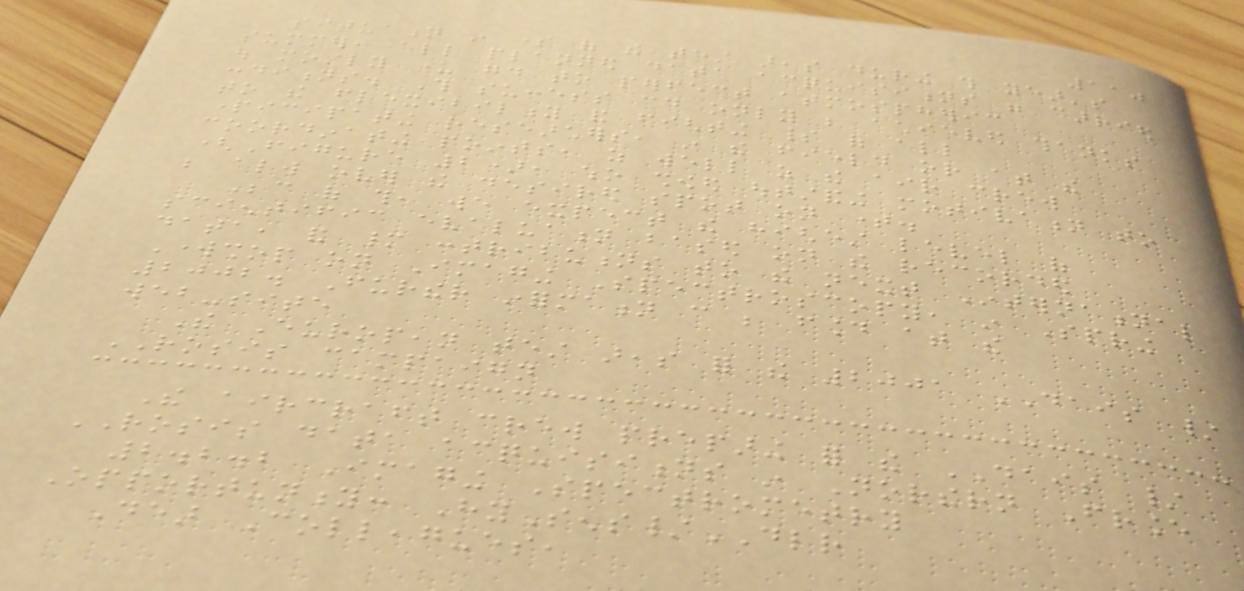110
situation in some of the test areas during this year's
summer, all planned data acquisitions were carried
out mostly under good to perfect atmospheric
conditions. This success could only be achieved thanks
to the flexibility and fighting spirit of all
participating researchers, in the field or at the
coordinating points, as well as the air crew
(Figure 2), who showed outstanding motivation to
be always over the desired spot on time.
Because of this, we expect the highest level of
scientific evaluation based on the recorded
data, and many contributions to the next International
Workshop on Imaging Spectroscopy, in Spring
2002. Further information can be found at the
web-site
The European test areas for the 2001 DAIS /
ROSIS campaign
The aircraft crew preparing for the DAIS /
ROSIS data acquisitions in Northern France
2.2.2 Imaging Spectrometry
Opportunity: HySens/DLR
Dear Colleagues,
